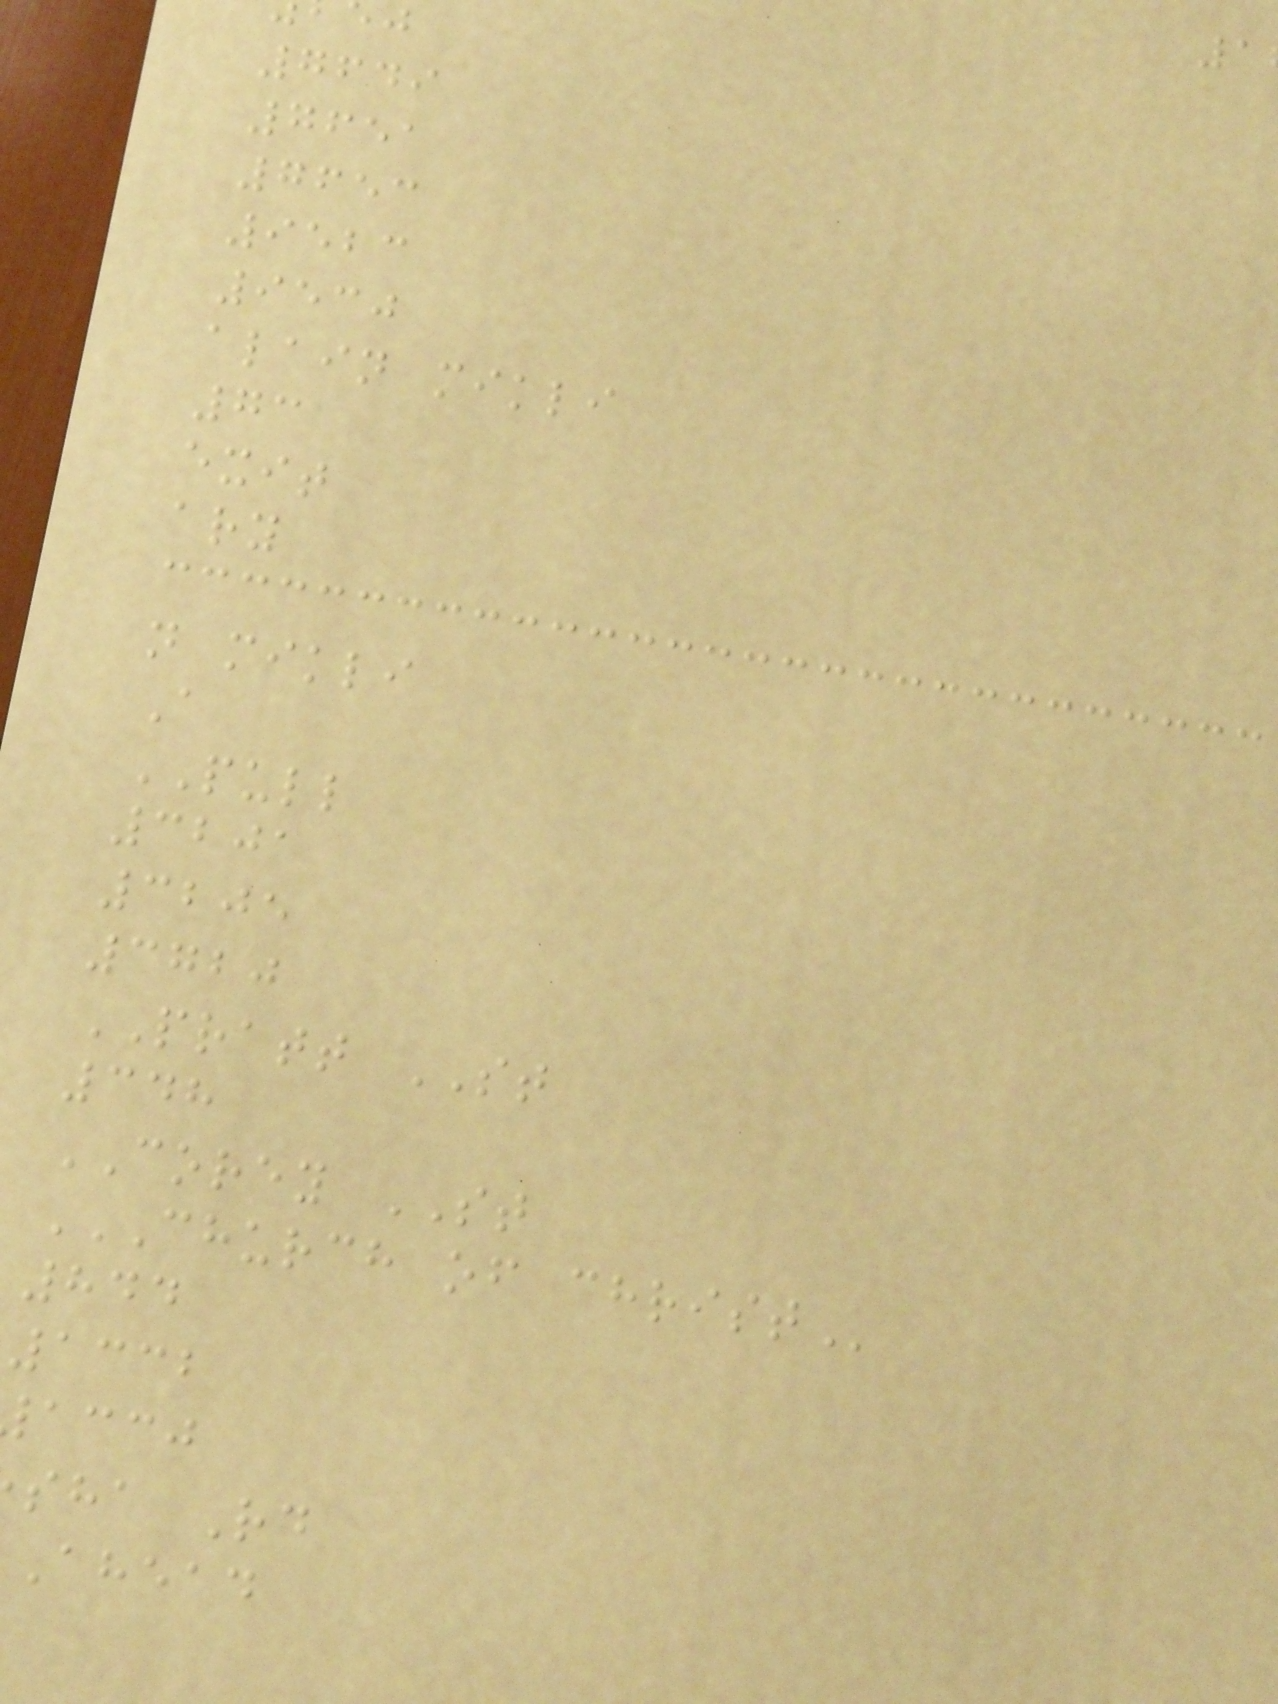7649
7651
7653
9523
9530
alain mikli
73
exit
ary
n mikli
A
PULL
3201
3205
3720
PRATT ST
348
COREY ST
CHURCH OF CHRIST
844
1332
accj
sha Rd
ahead
